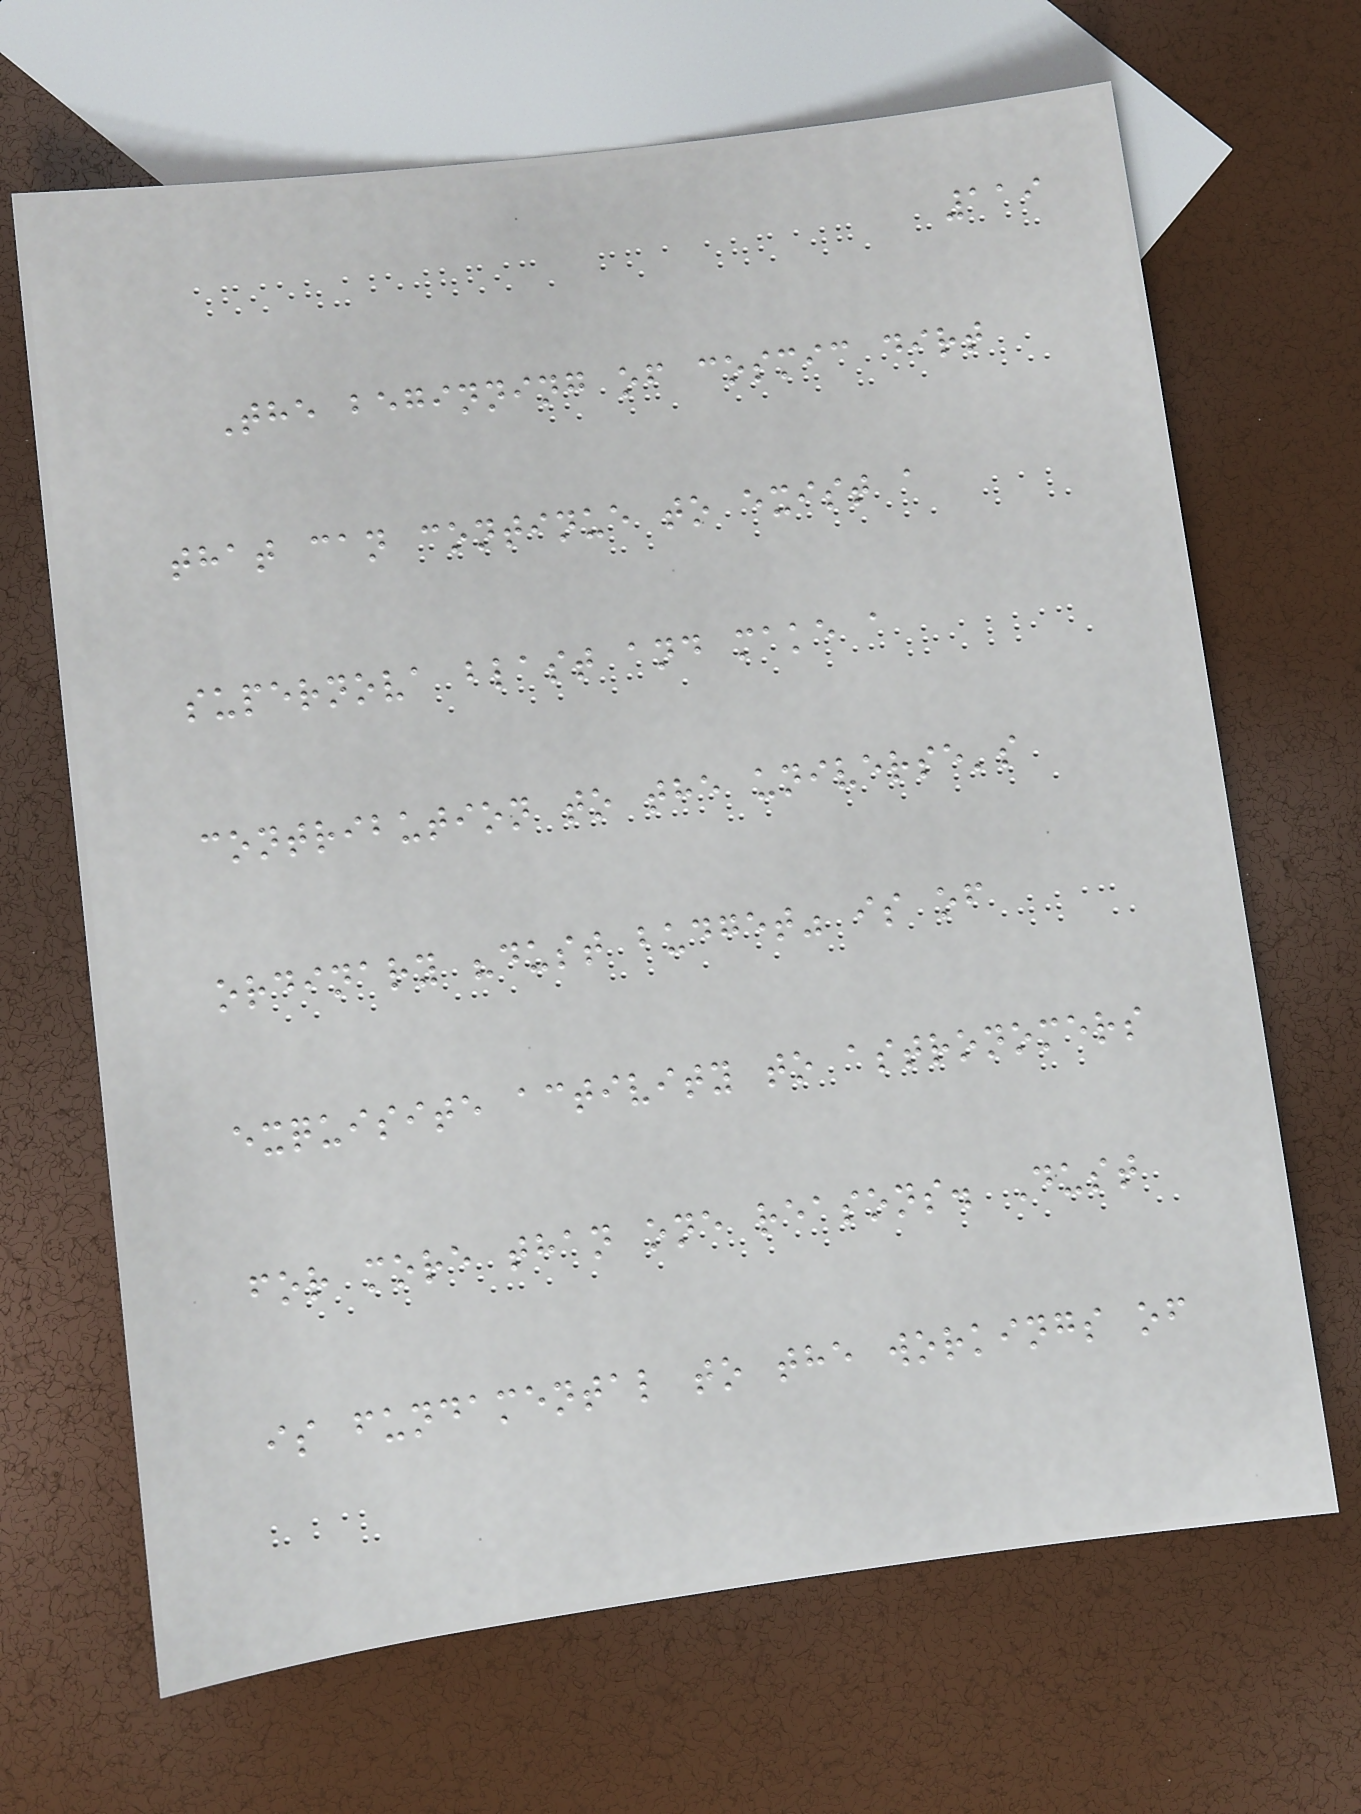119
The beginning of cosmic dirt
that can continue to exist a
supernova blast and make a
contribution to the universe's
ordinary "dust budget" is of
exquisite activity to astronomers
for more than one reasons. Dust
is fundamental to the workings of
